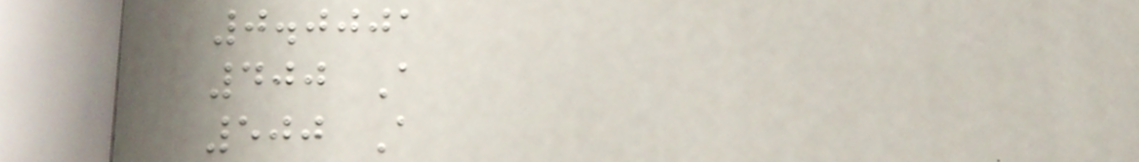0.0001
400 A
500 A
